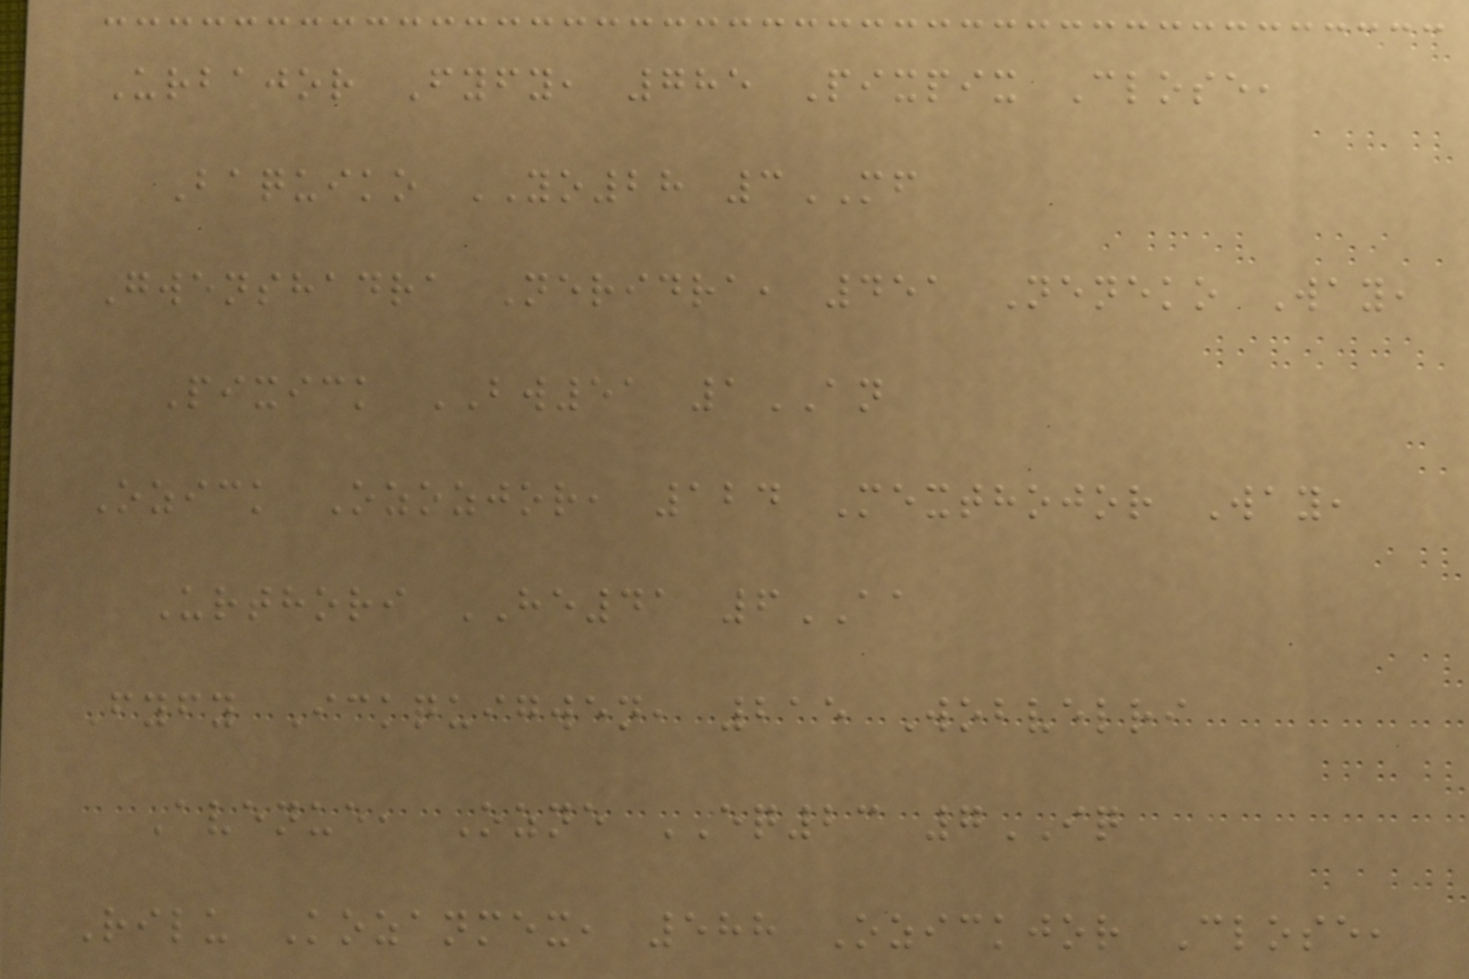Urbajor Fyfy, 785 Pixpix Close,
Baquiko YO28 3MF
Gwenshadra Neridra, 451 Neneko Way,
Pixick BW51 1AN
Ozick Ozozjor, 124 Mexthojor Way,
Urthori HE41 6AA
Fyfy Ickquigwen, 215 Wobvelri
Avenue, Ozne EQ23 7IQ
Rilu Kozanmex, 588 Ozickjor Close,
